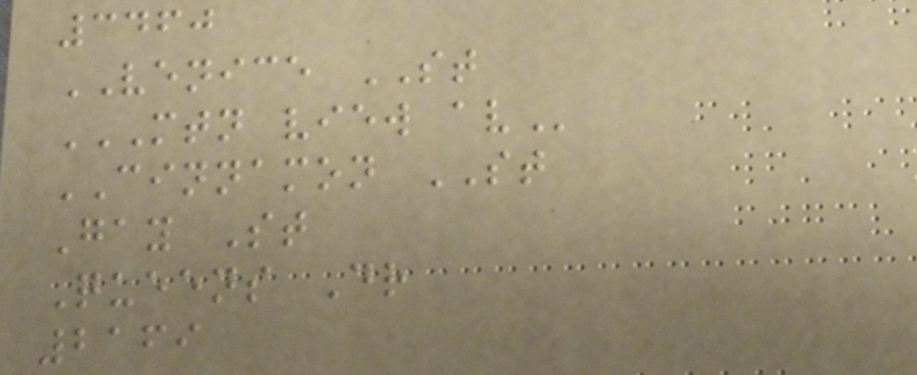3460
VENICE ST
MTN VIEW AV
CINNAMON ST
Gay St
Queens Dr
2169
